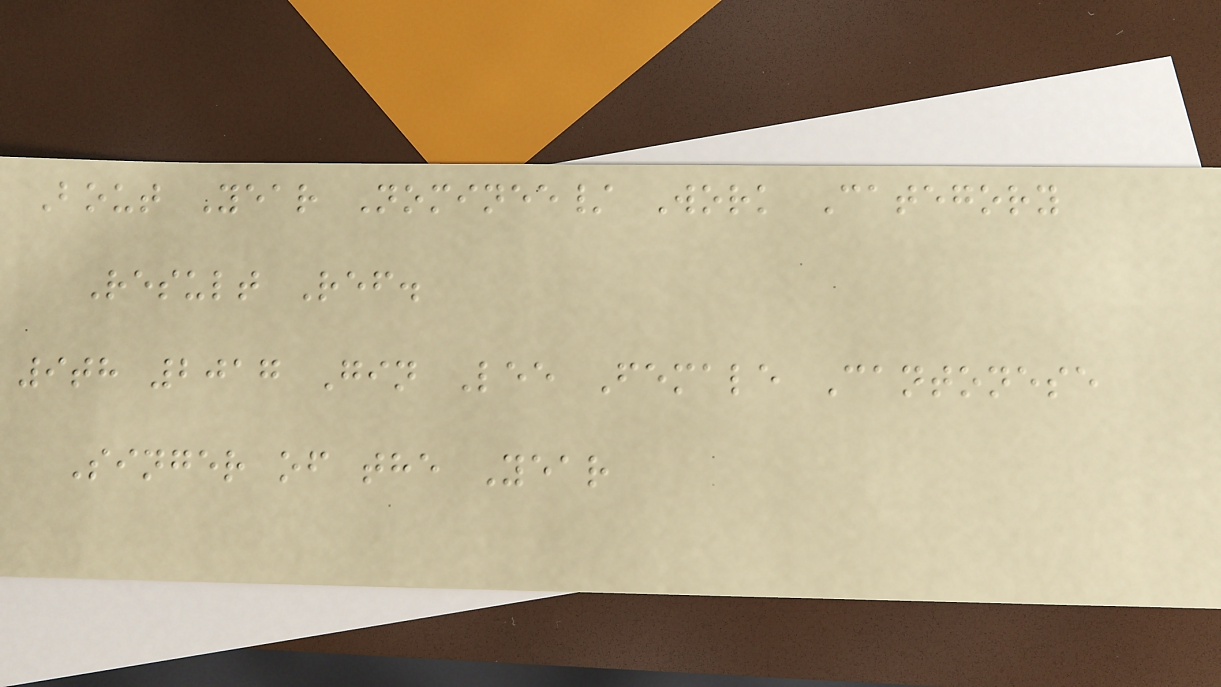Bout Year Nominee/ Work Category
Result Ref.
9th 2017 Gin Lee Female Cantonese
Singer of the Year
